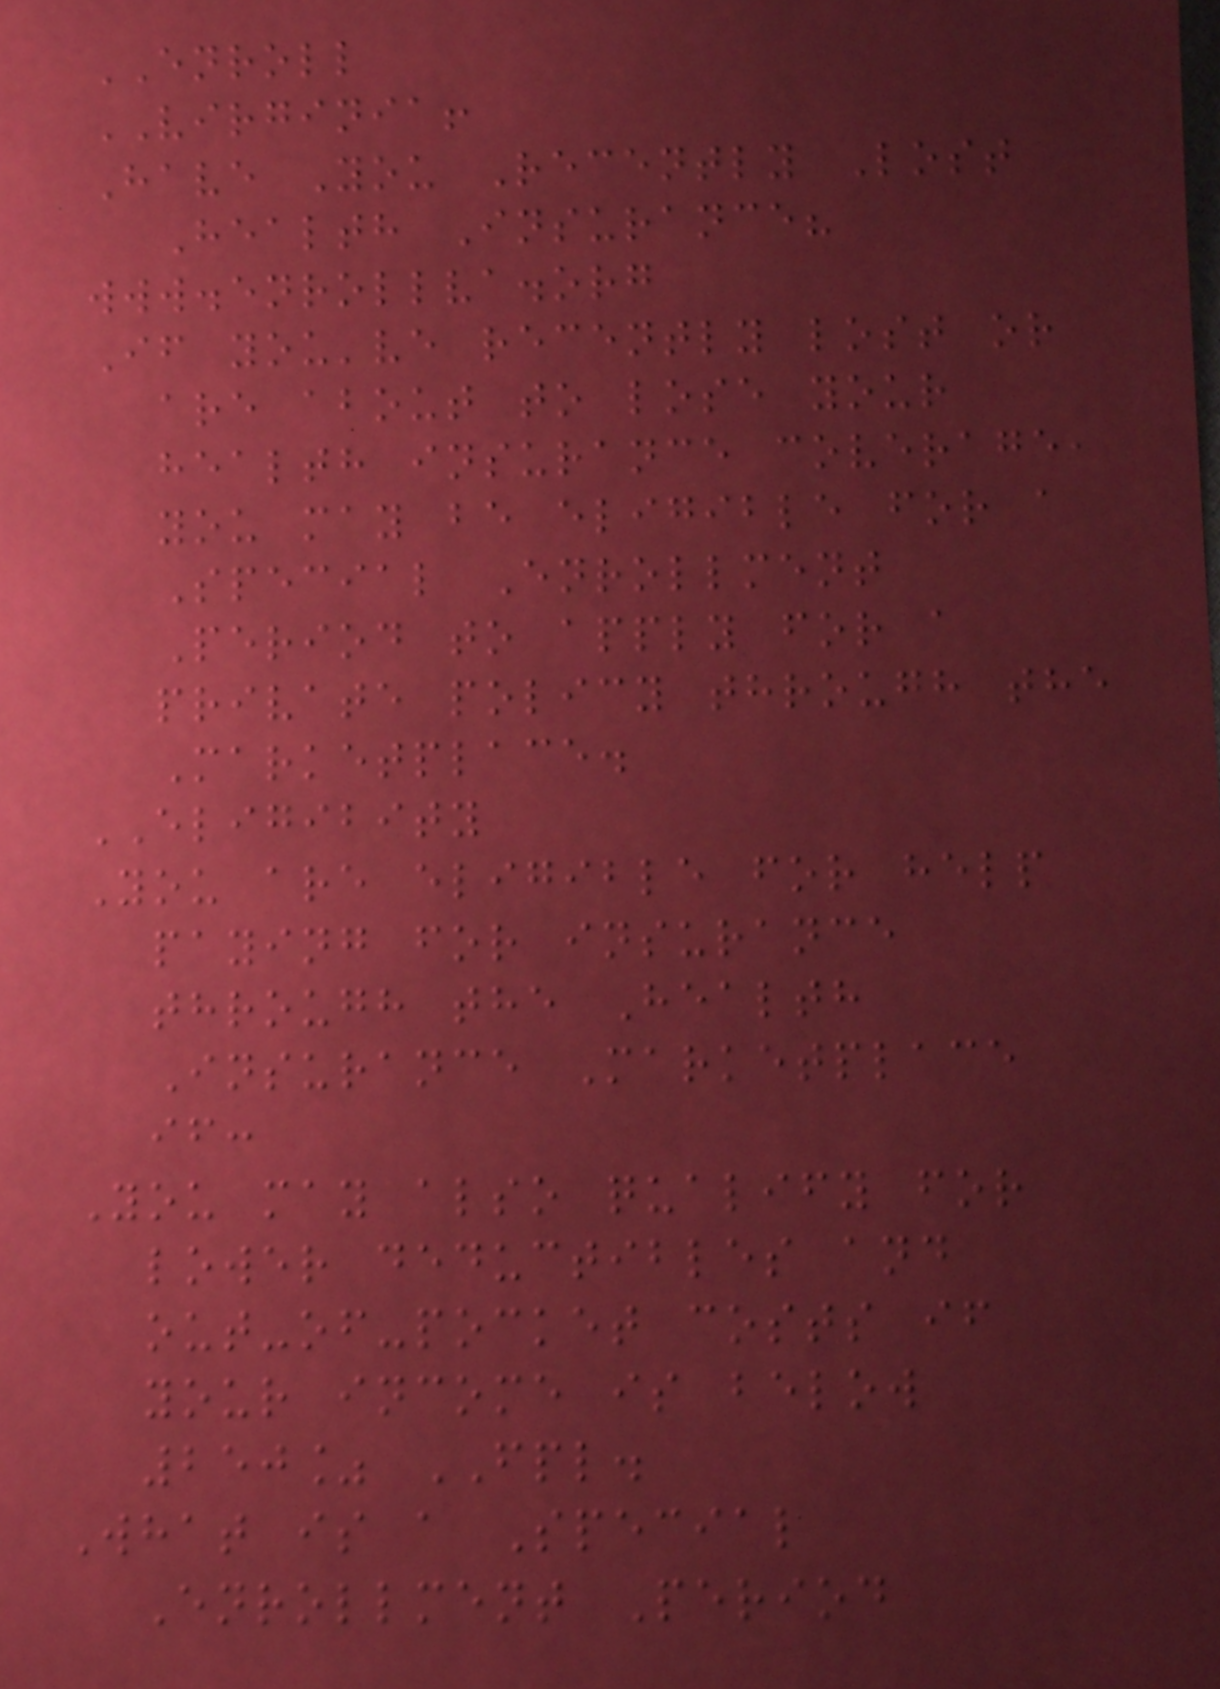ENROLL
VIRGINIA!
Have You Recently Lost
Health Insurance?
www.enrollva.org
If you've recently lost or
are about to lose your
health insurance coverage,
you may be eligible for a
Special Enrollment
Period to apply for a
private policy through the
Marketplace.
ELIGIBITY
You are eligible for help
paying for insurance
through the Health
Insurance Marketplace
if:
You may also qualify for
lower deductibles and
out-of-pocket costs if
your income is below
250% FPL.
What is a Special
Enrollment Period
